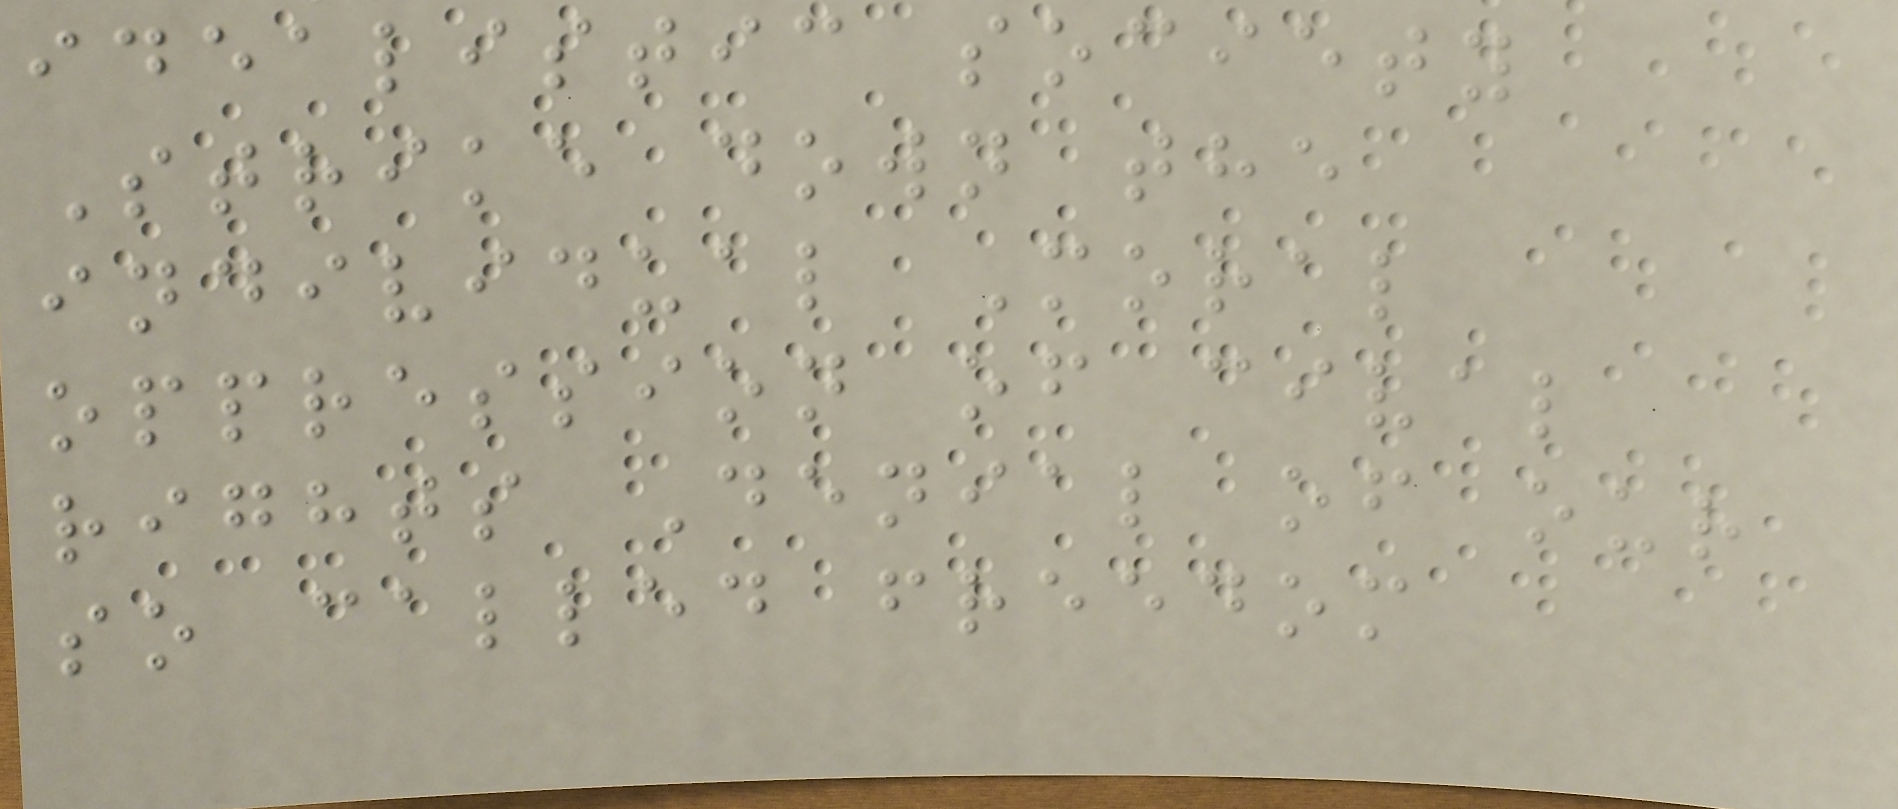idealistic society
Strike down the
individual Moral
oppression of cival
rights Denial of our
so called freedom
